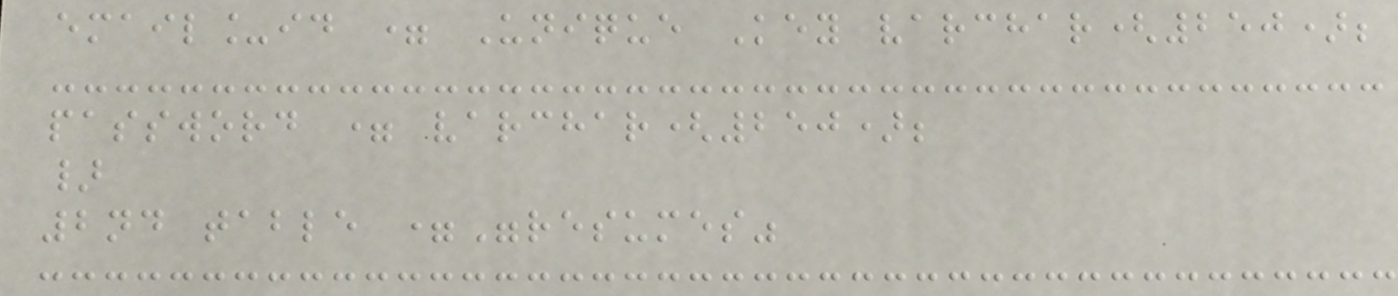email_id = Unique Key varchar(250);
password = varchar(250);
}
2nd table ="resumes"
